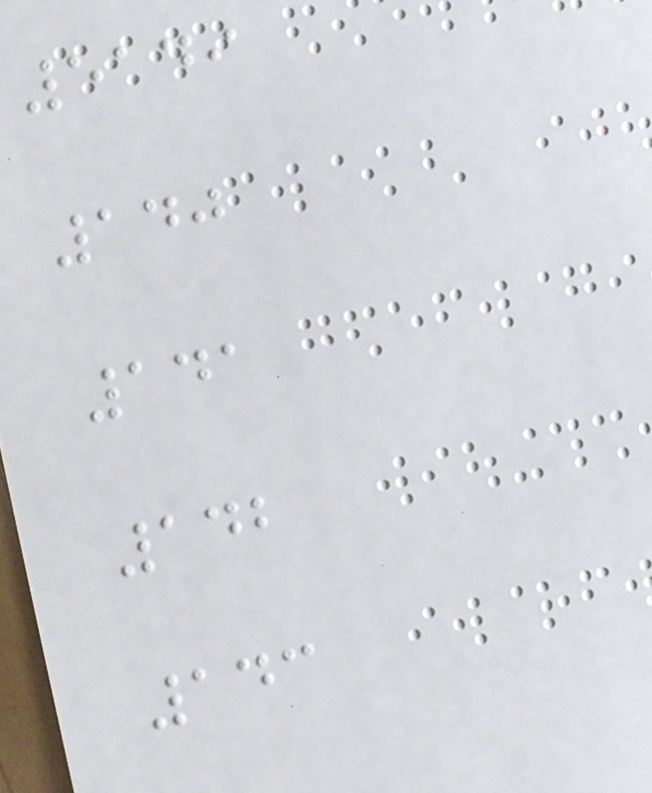5149
140
141
142
143
